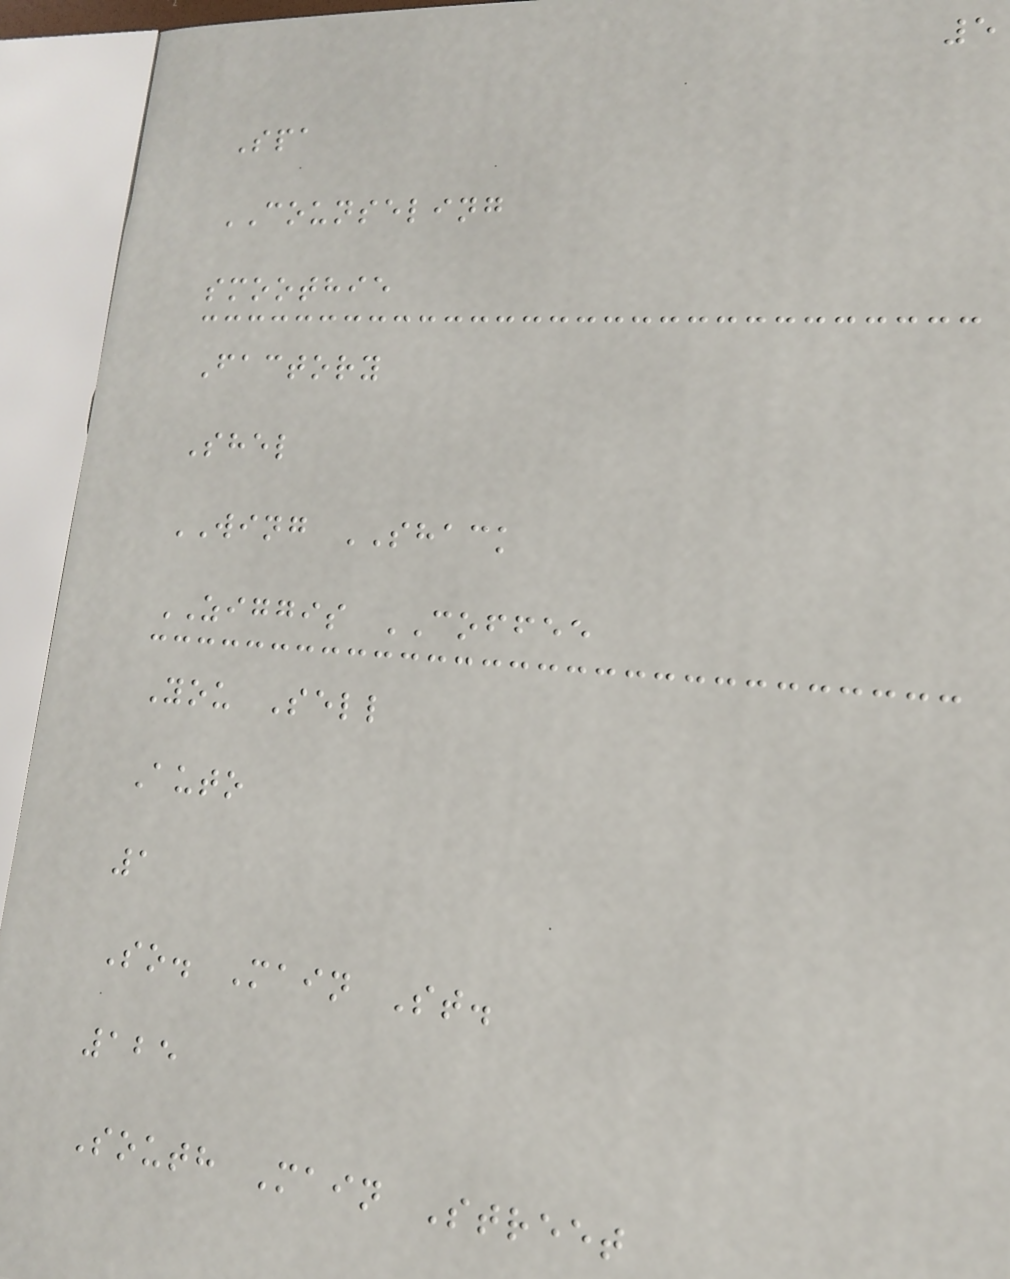5
Spa
COUNSELING
smoothie
Factory
Shel
WING SHACK
ZIGGIS COFFEE
You Sell
Auto
1
So. Main St.
125
South Main Street
